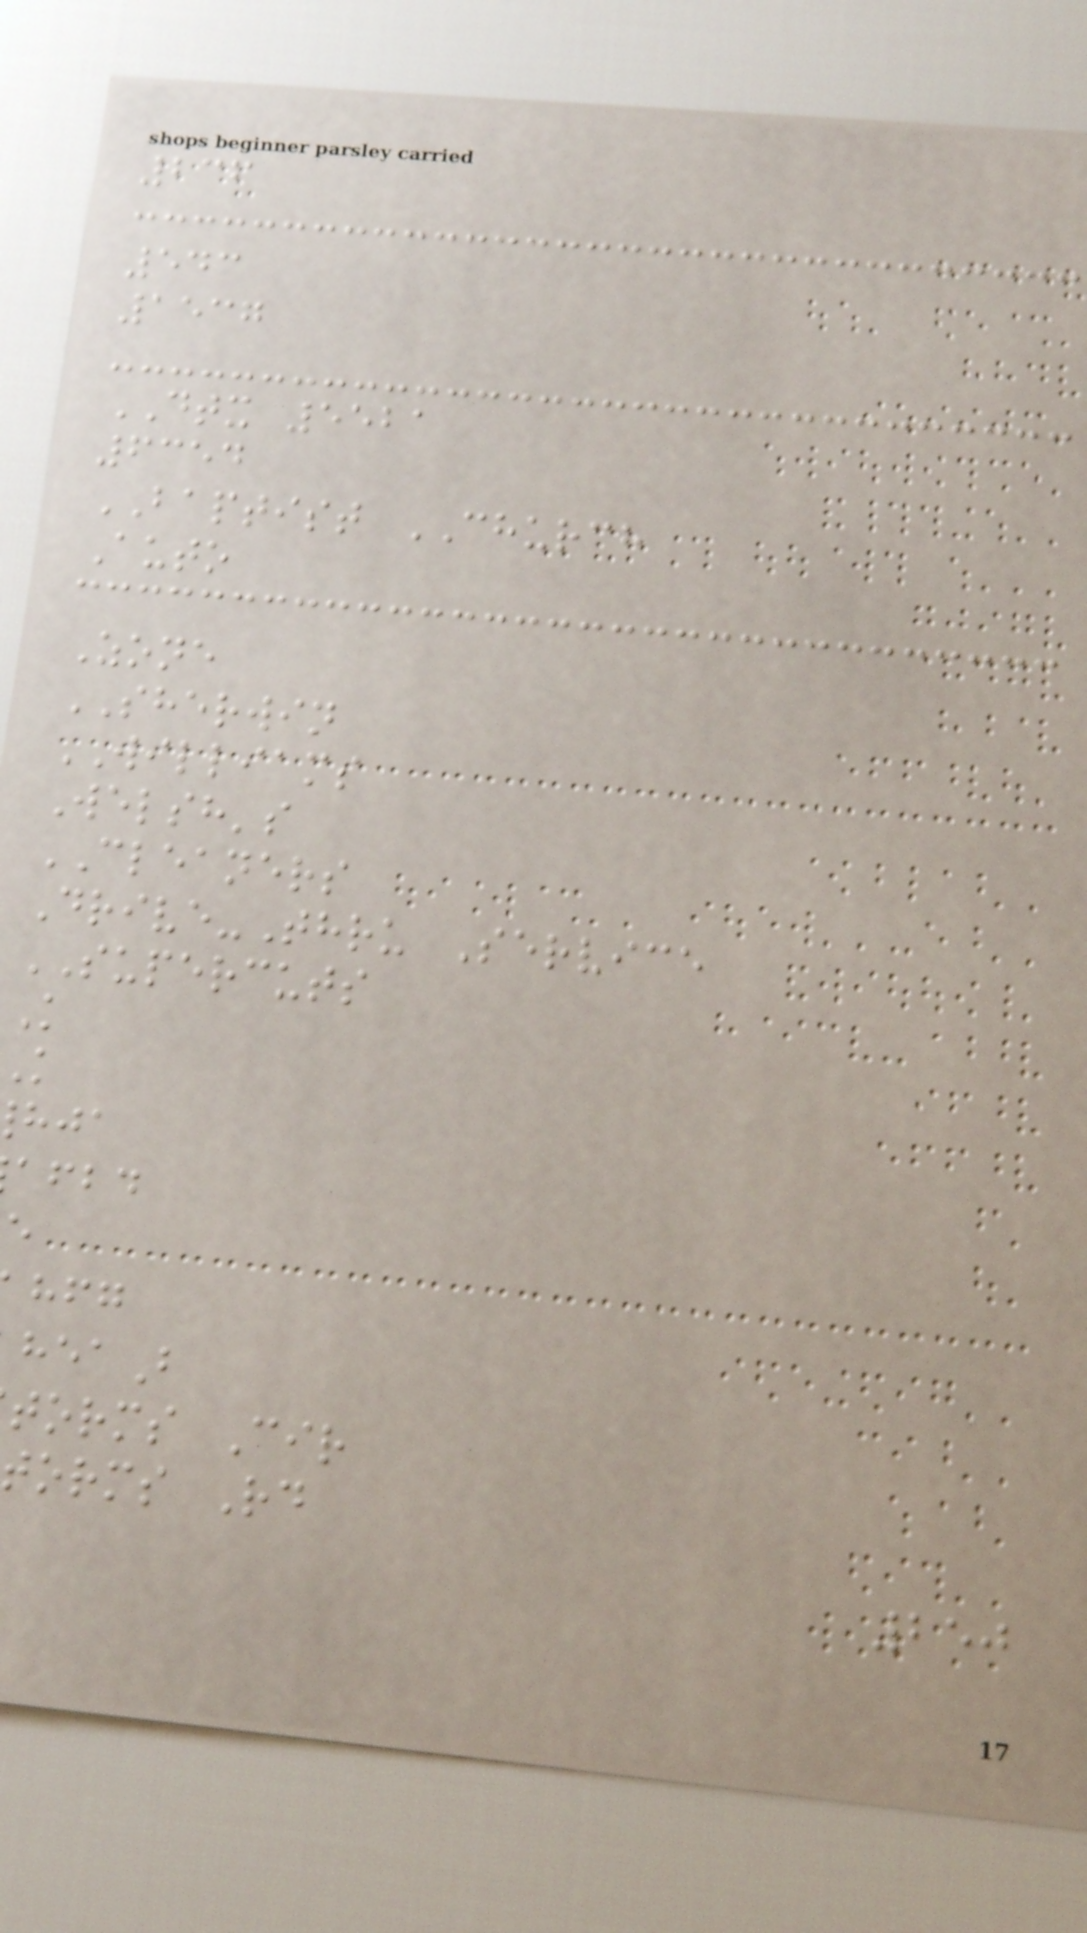236
543
1537
DTX 5521
6354
BAPTIST CHURCH
Auto
Zone
SHERWIN
WILLIAMS
Welsh's
CLEANERS
Drive-Thru Service
SUPERCUTS
K
afbd
torms Cir
torms Rd
250
